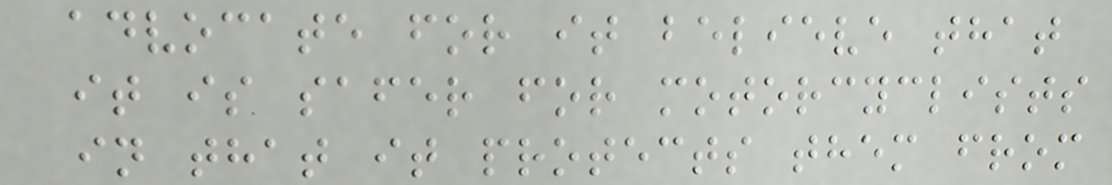advocate for it believe that
it is safer for motorcyclists
in that it protects them from
